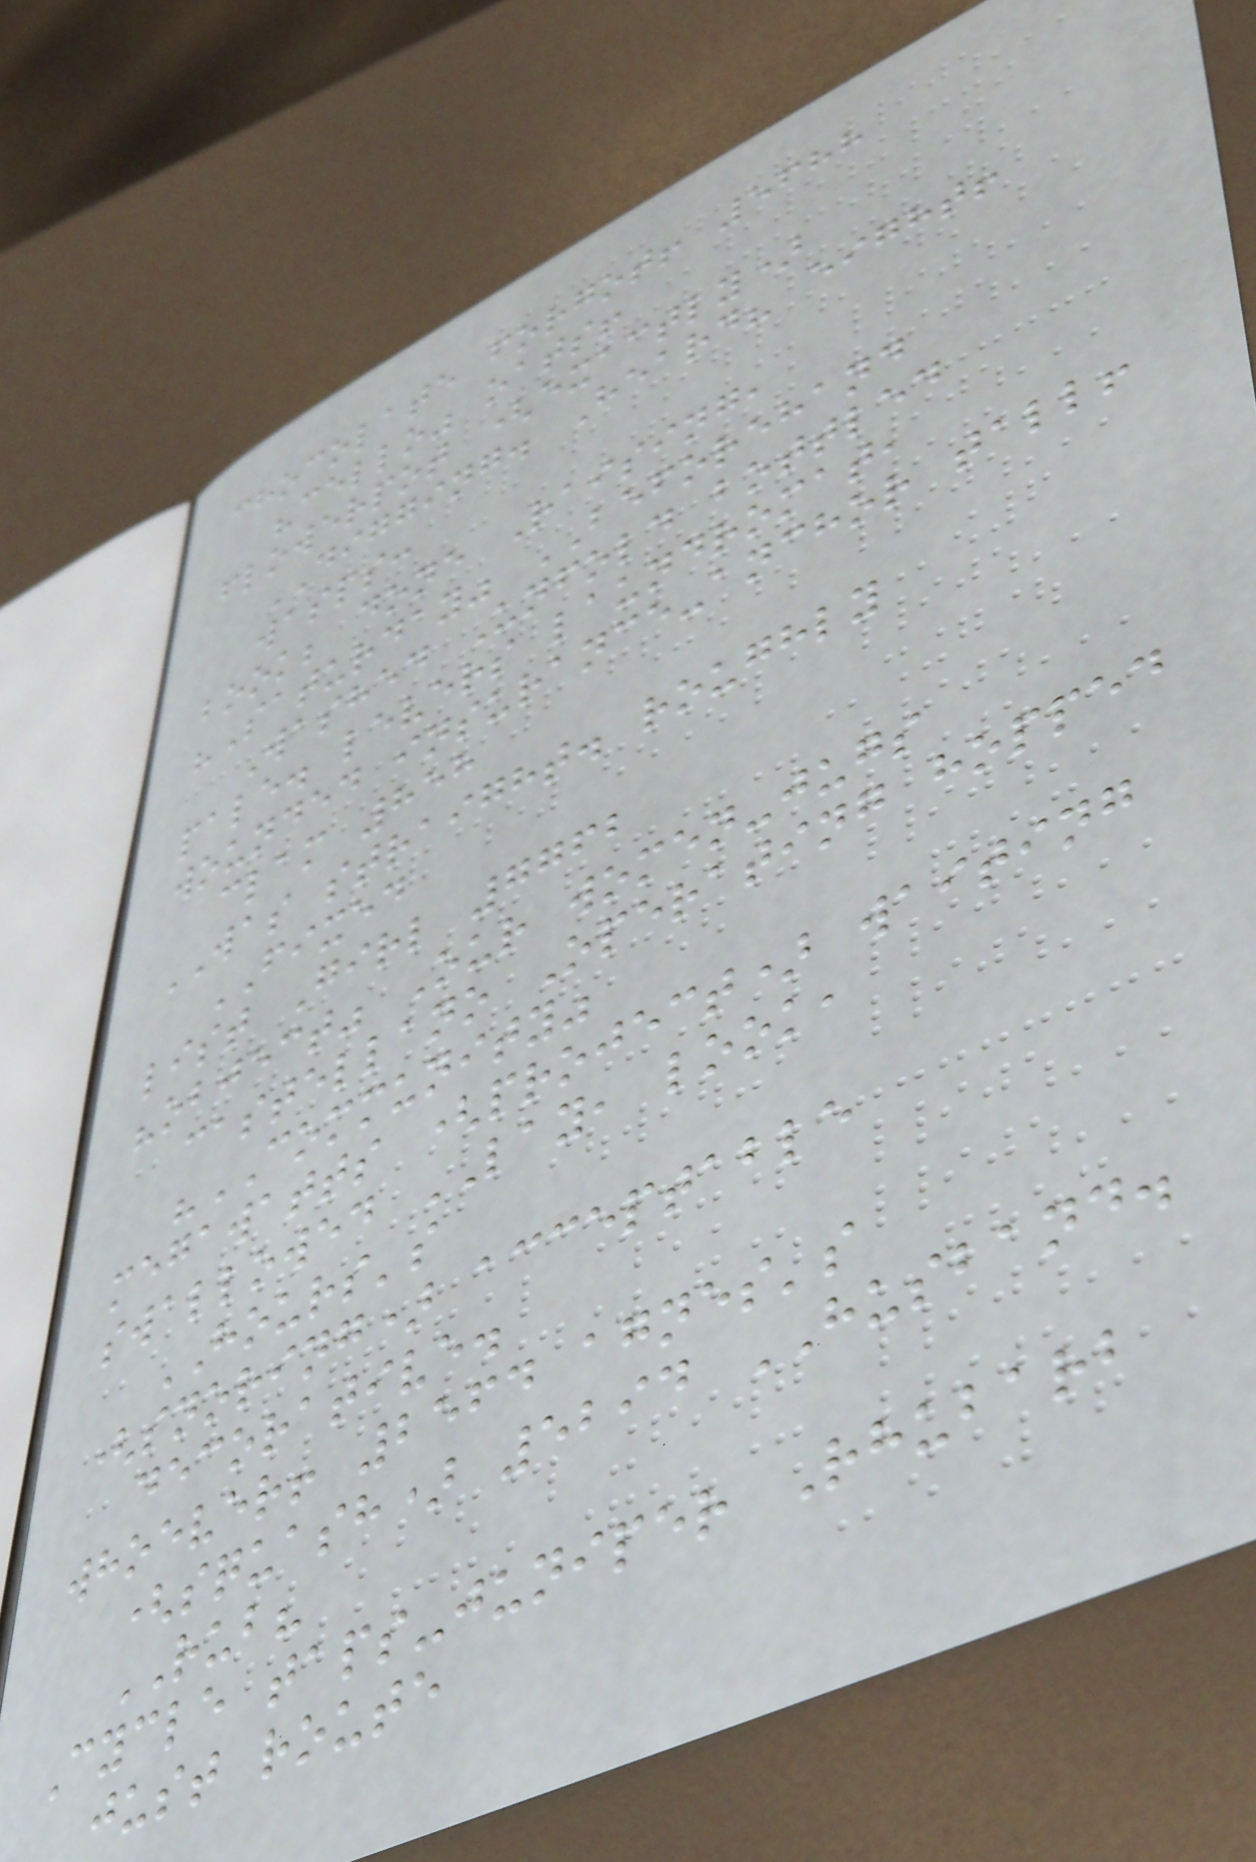chocolate forgot! 5688
"cello" oats!
flowerpot (exactly)
DIGGING. Heard? eight!
wasps:
book; done Raising,
"Saturday" BEFOREHAND
Washed Unfold bottled
pale. levers laundromat,
wounded insurance-anchor tall!
clam 858
WAS straight. roughly
FIXED
list Girl 7762
"object" Our women-jugs
castellano Operating hopped
"COMMUNITY"
megawatts (project) waiting
swallowed LAY, look,
HOURS's
(snoring) acceptable
decorative.
whoever! 2564 agnes's
(squash) 5294 HUSBAND.
RUB?
Cycle taps-juniper Rhubarb
just route
